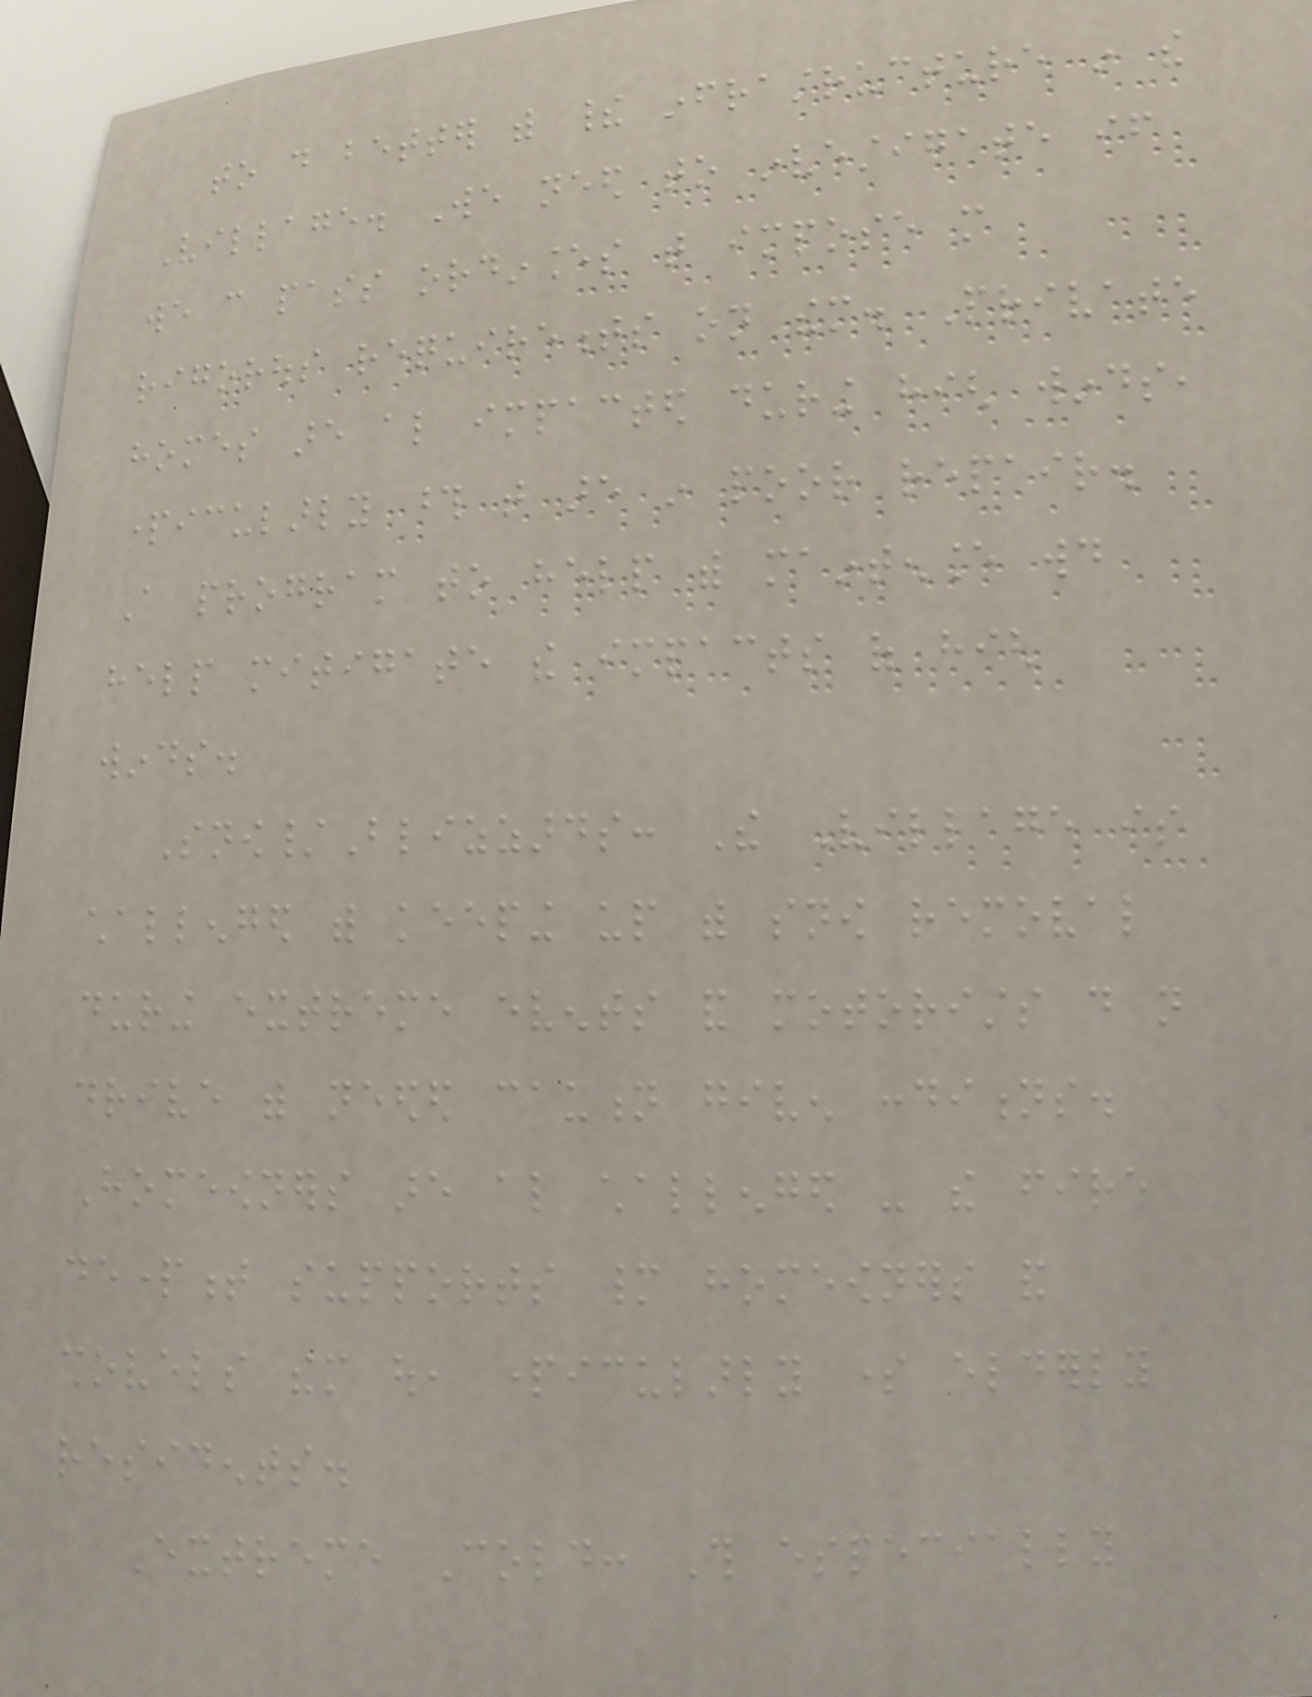to do better with their infrastructure in the
Village. We need to investigate if
we can pass ordinances that impose more
rigorous requirements on them. Private
homes are also impacted during high winds,
particularly those that are in poor repair.
A program to help with maintenance would
help mitigate the impacts of high
winds.
Snow/Blizzards: The Village is
challenged with keeping up with snow removal
during extreme events and motorists do not
drive with needed caution given conditions.
Homeowners are also challenged - the fire
department supports many homeowners and
shovels them out, particularly some elderly
residents.
Extreme Cold: This especially
